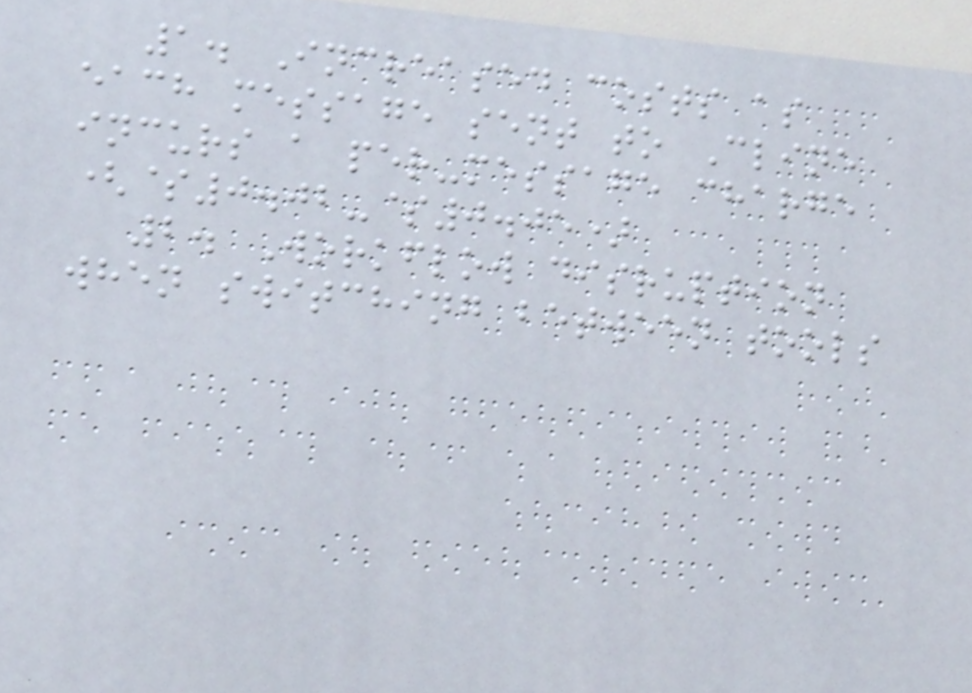1. Increased costs as
each message sent to Cline
incurs a per-message charge
($0.02-$0.05)
2. Workflow disruption
when switching between tools
